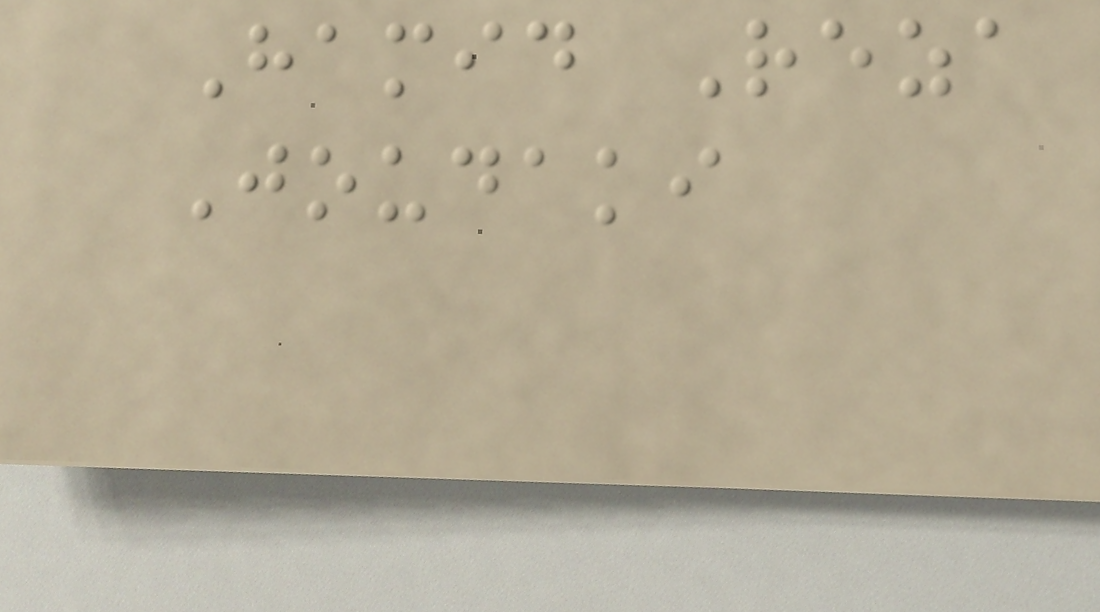Hamid Reza
Joudaki
